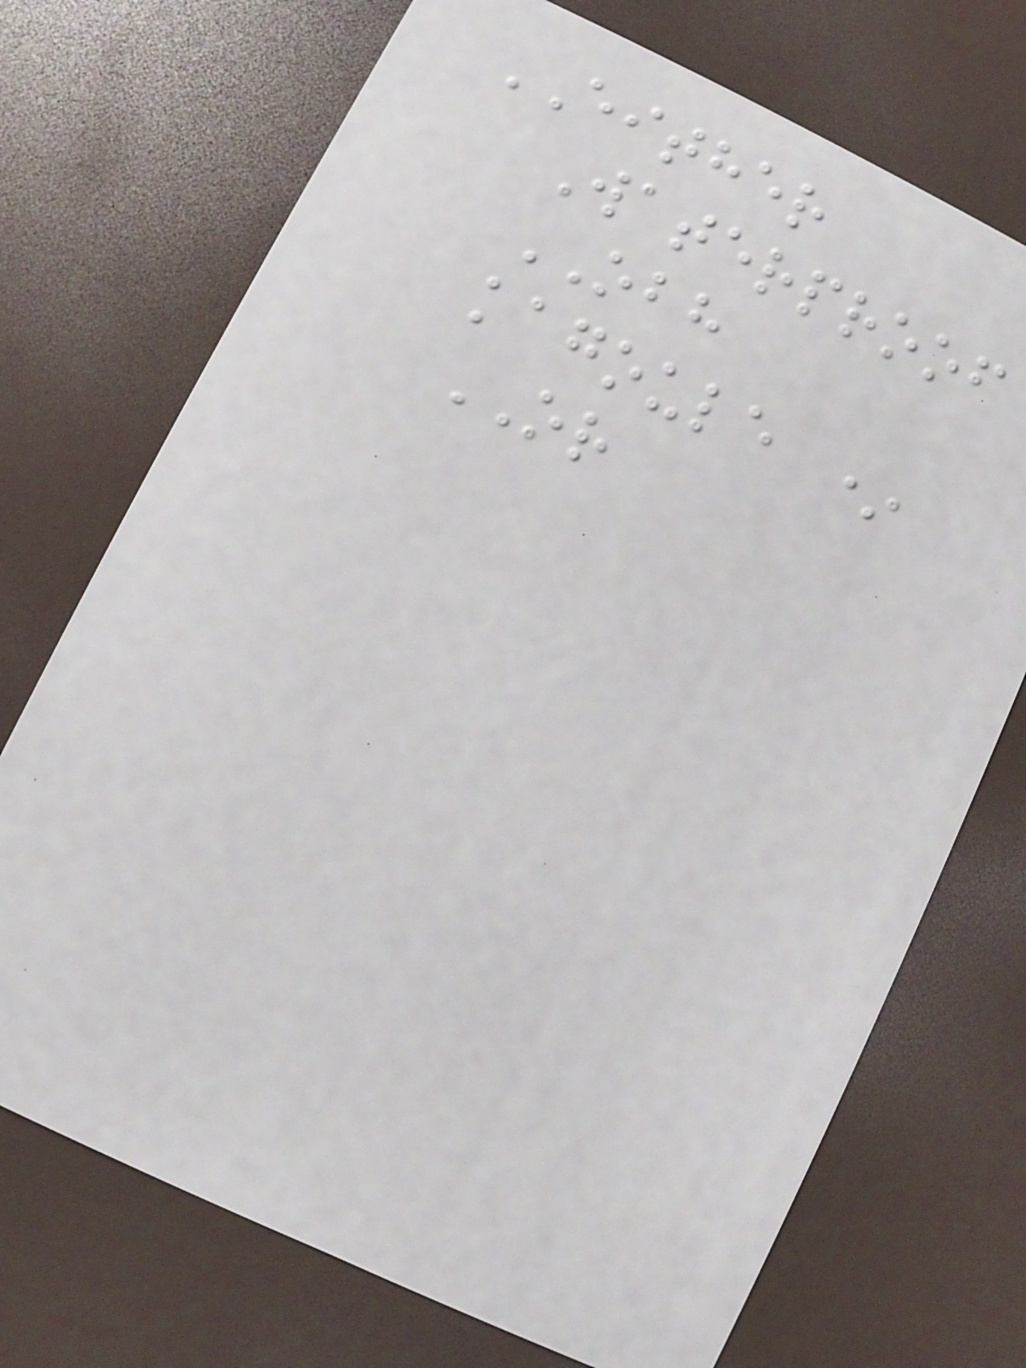EITHER
Waterproof
OBH
kagoule *
OR
